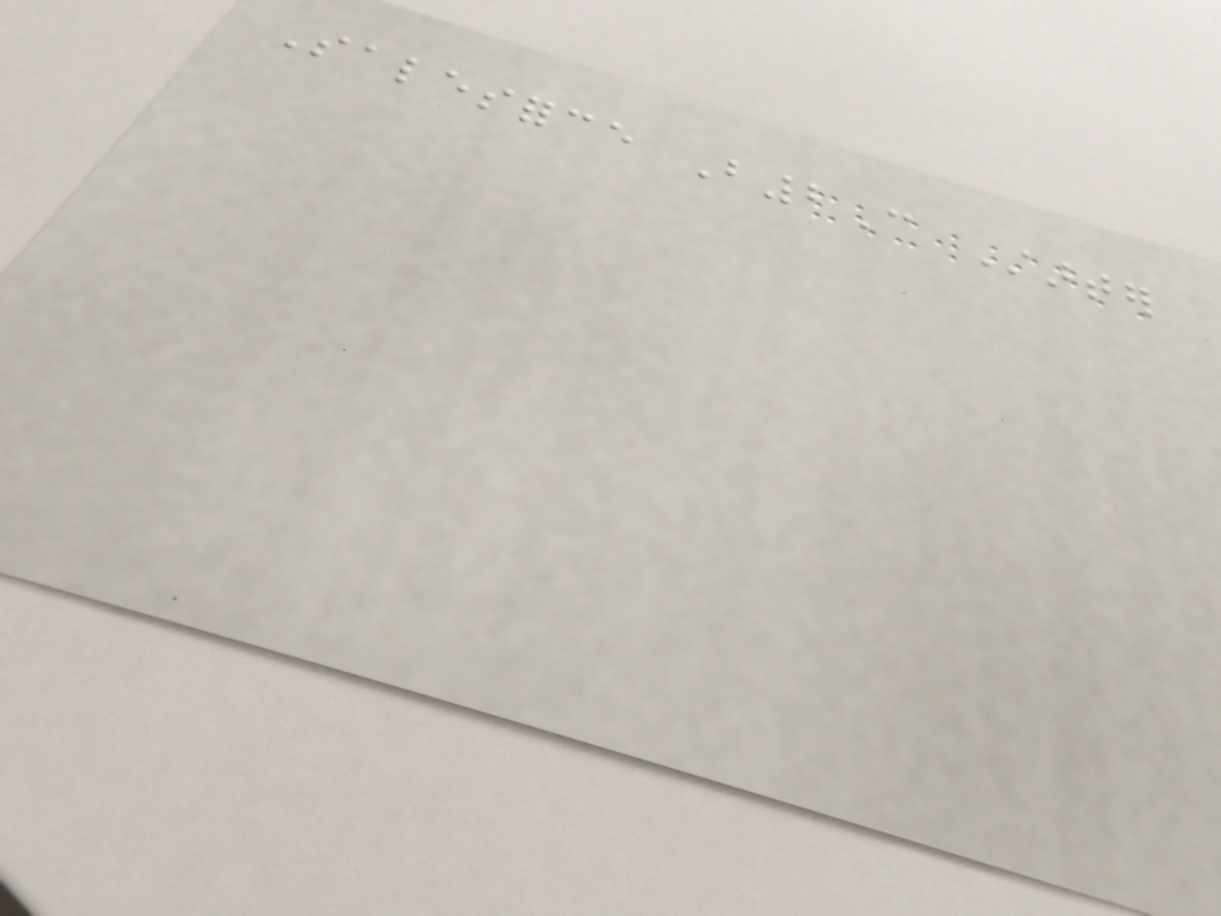Salesforce B2C Starter
